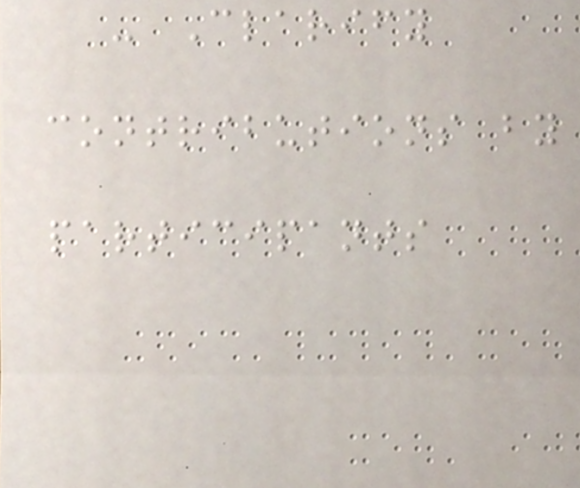- Clarify
contributions by
participants
